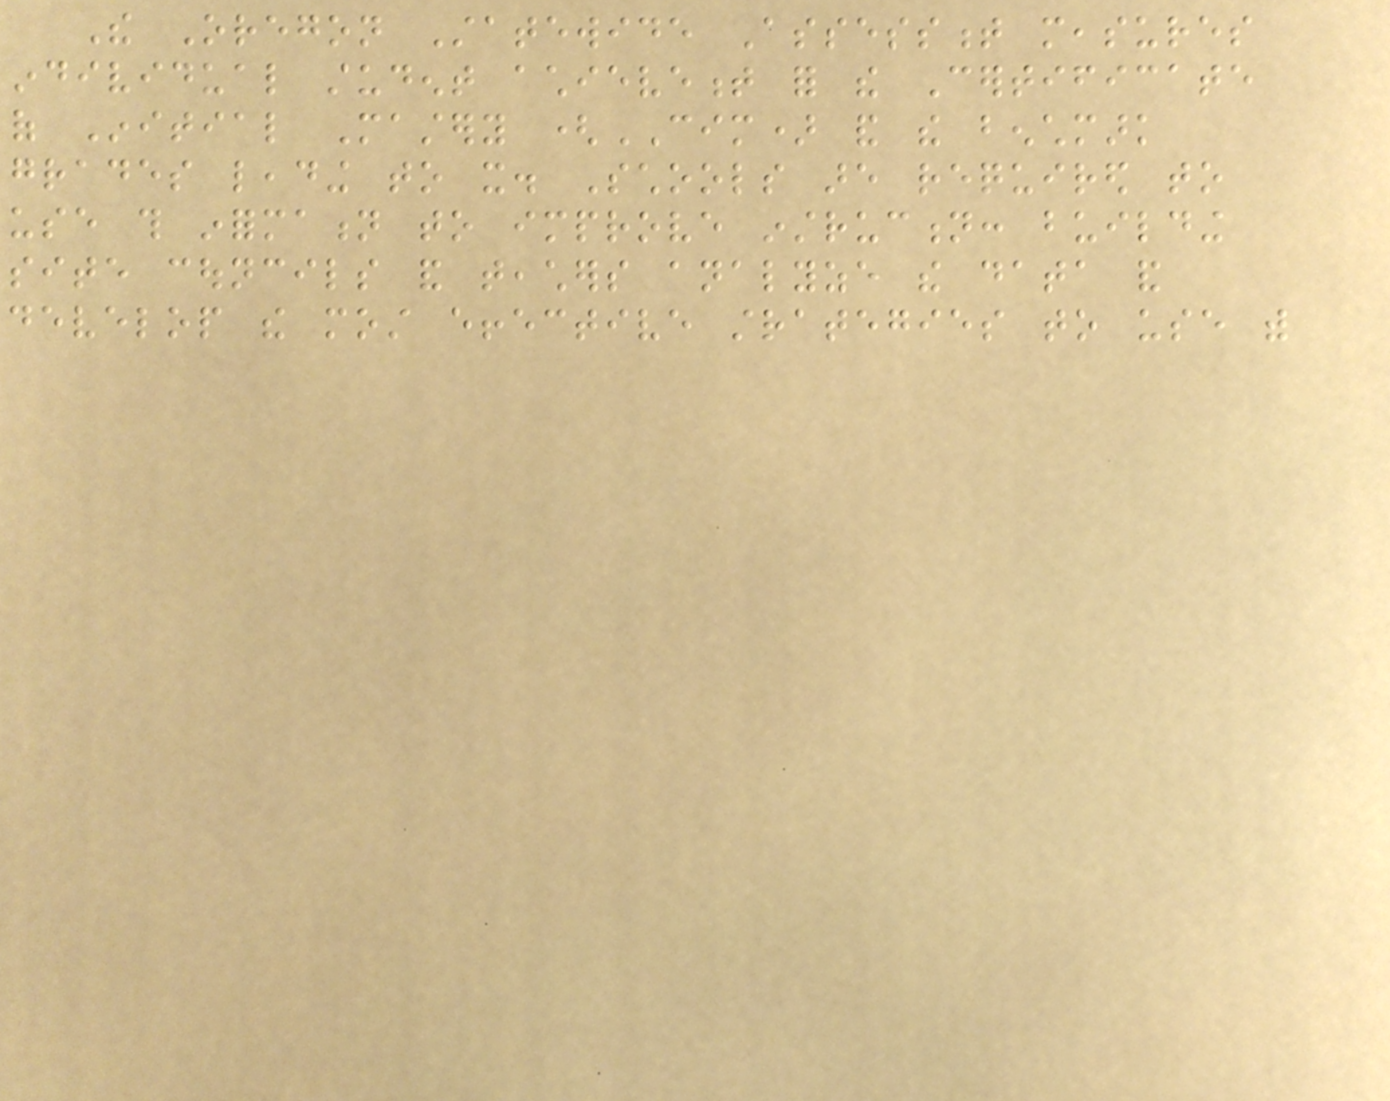The Oregon Statewide Assessment measures
individual student achievement for the Certificate
of Initial Mastery (CIM) and the benchmark
grades leading to it. Schools are required to
use this information to improve instruction: building
site councils and teachers analyze the data and
develop the most effective strategies to use with
